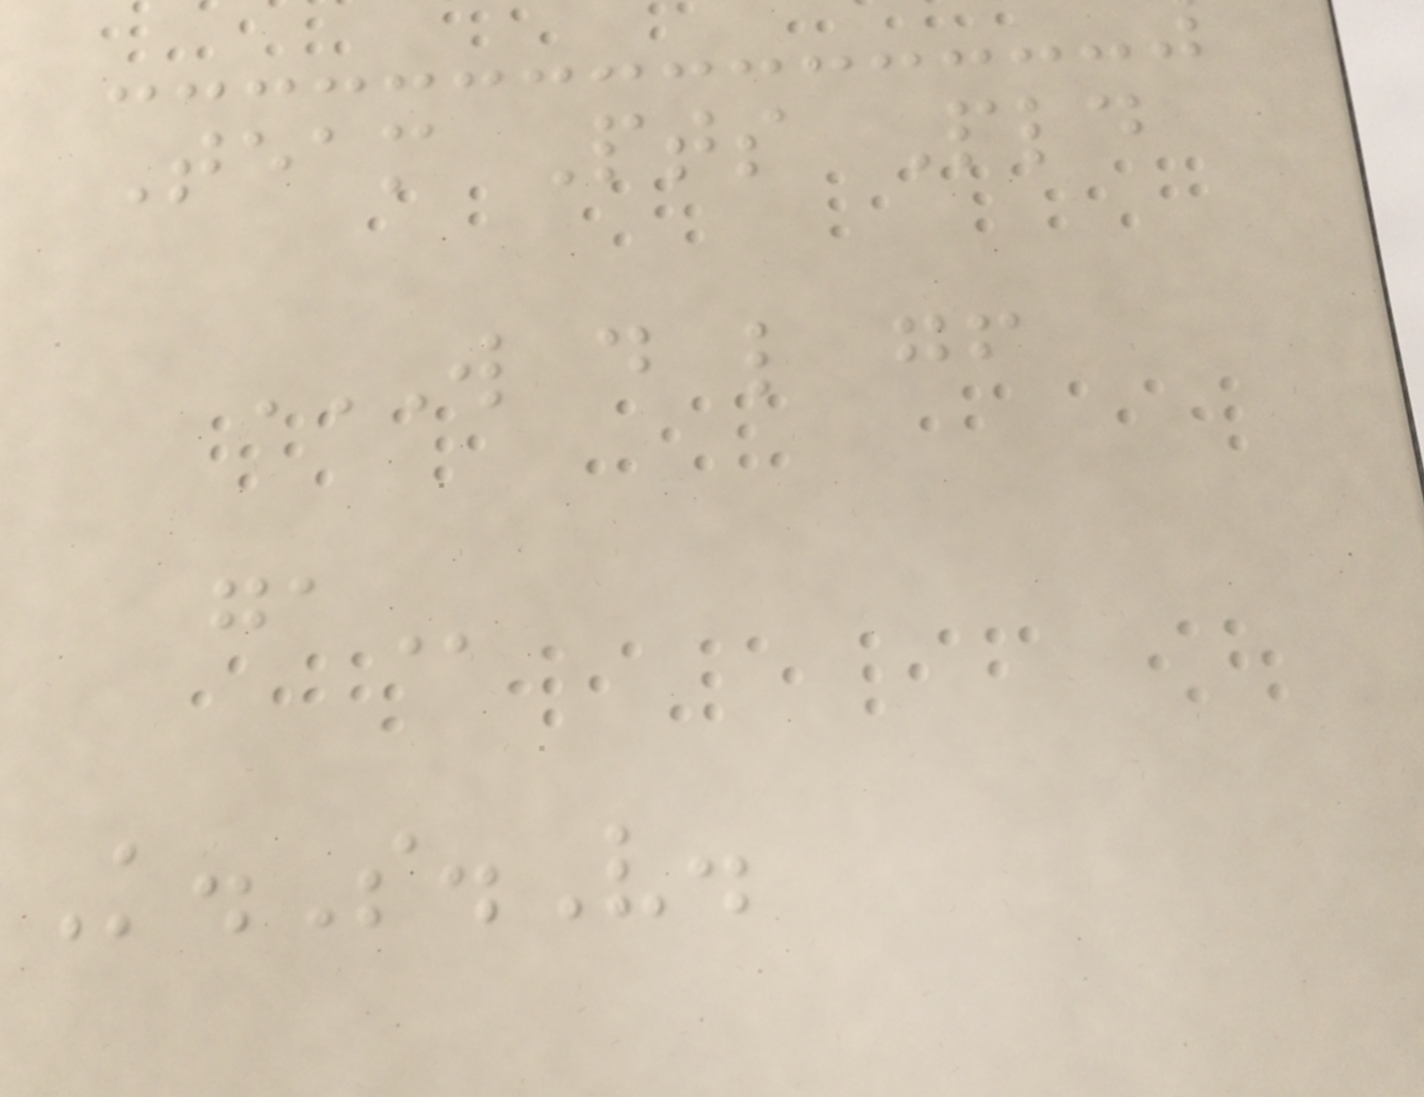Team Pts Pld
W D L GF
GA
K.S.V.
